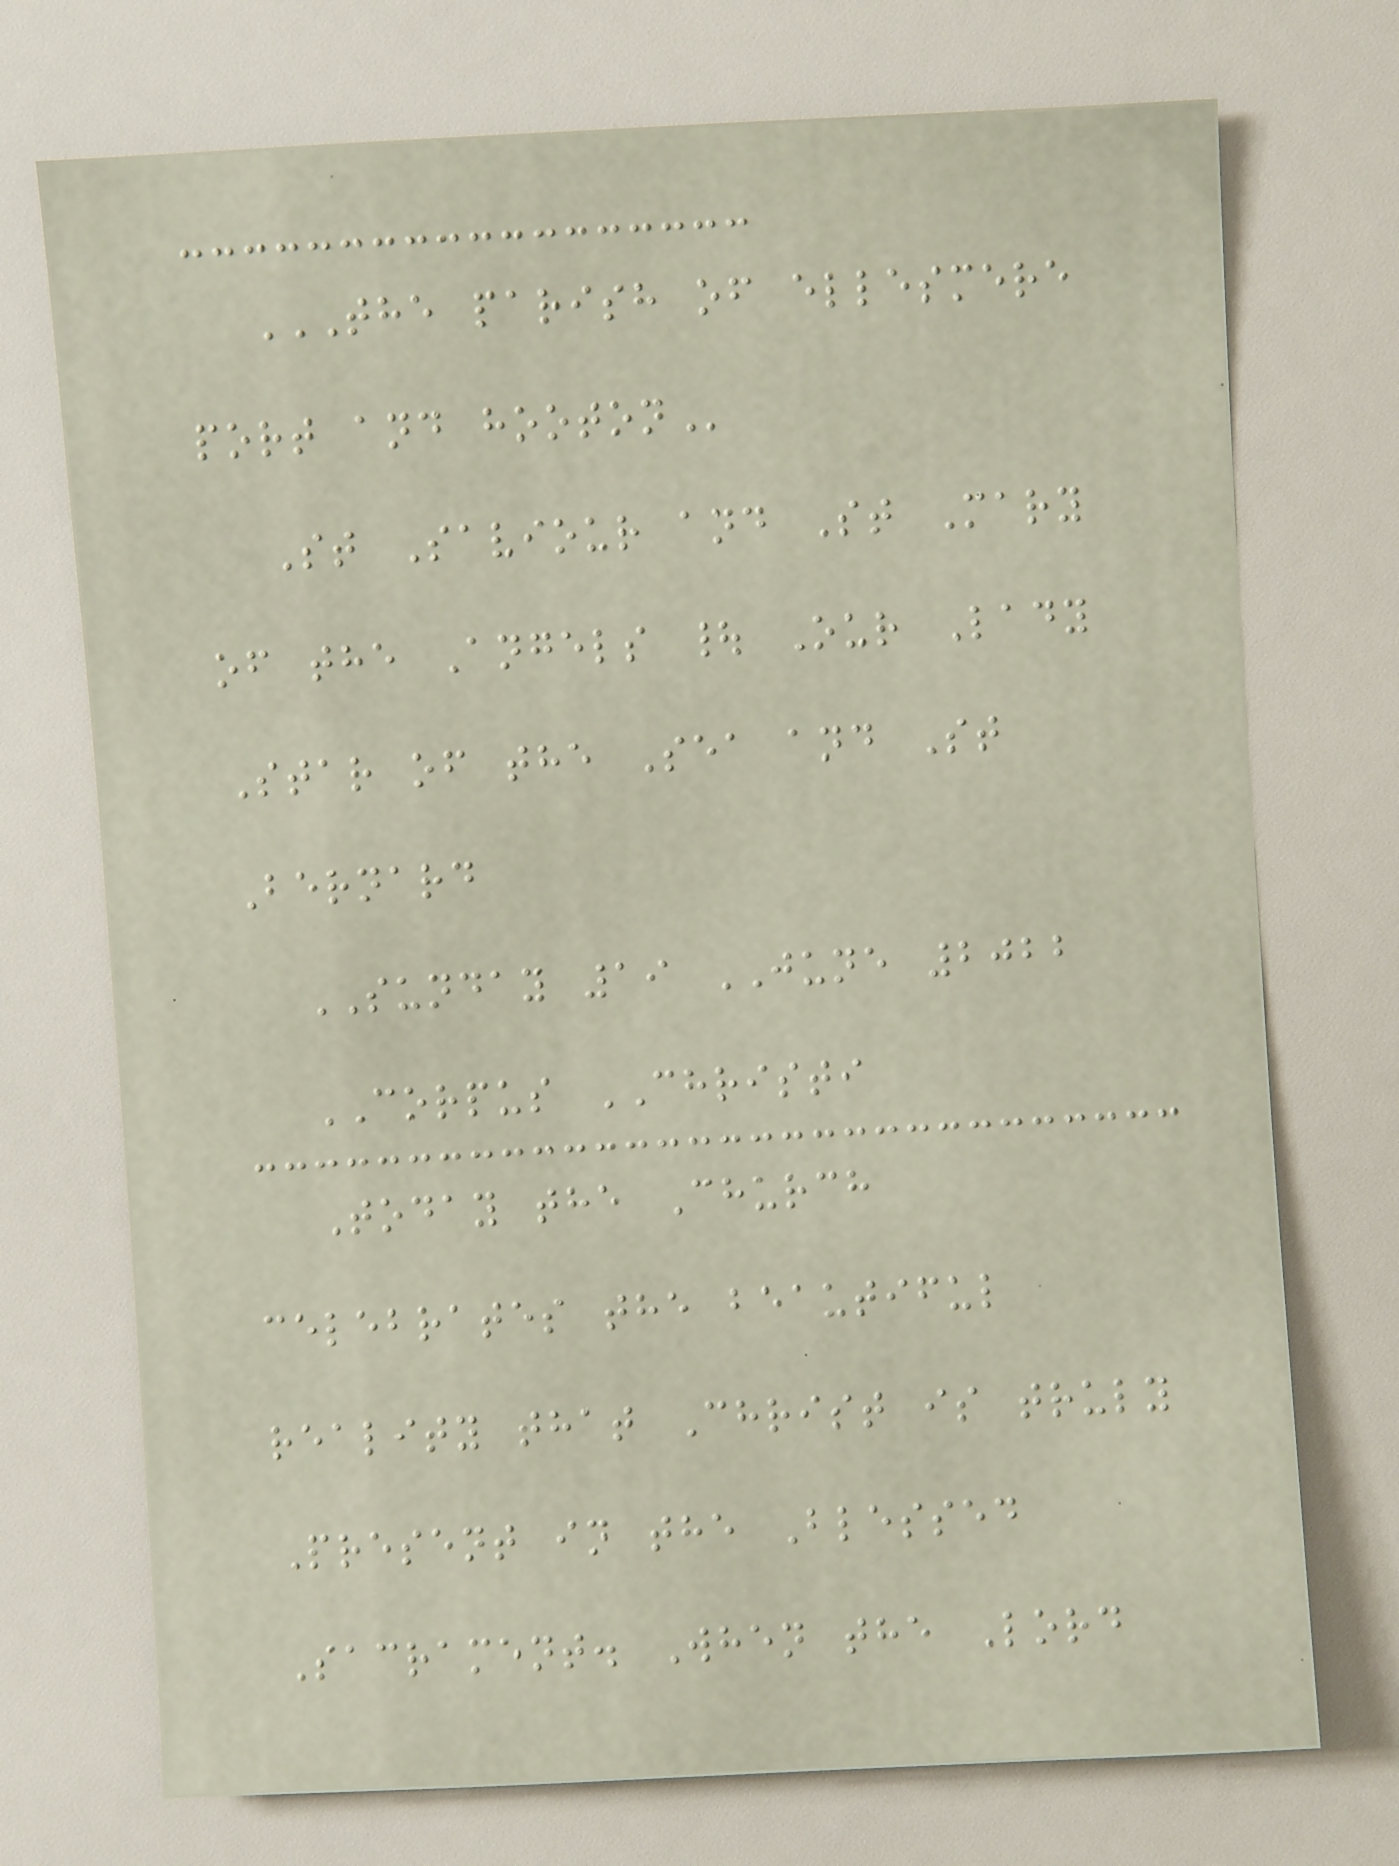THE PARISH OF ELLESMERE
PORT AND HOOTON
St Saviour and St Mary
of the Angels | Our Lady
Star of the Sea and St
Bernard
SUNDAY 19 JUNE 2022
CORPUS CHRISTI
Today the Church
celebrates the beautiful
reality that Christ is truly
Present in the Blessed
Sacrament. When the Lord
